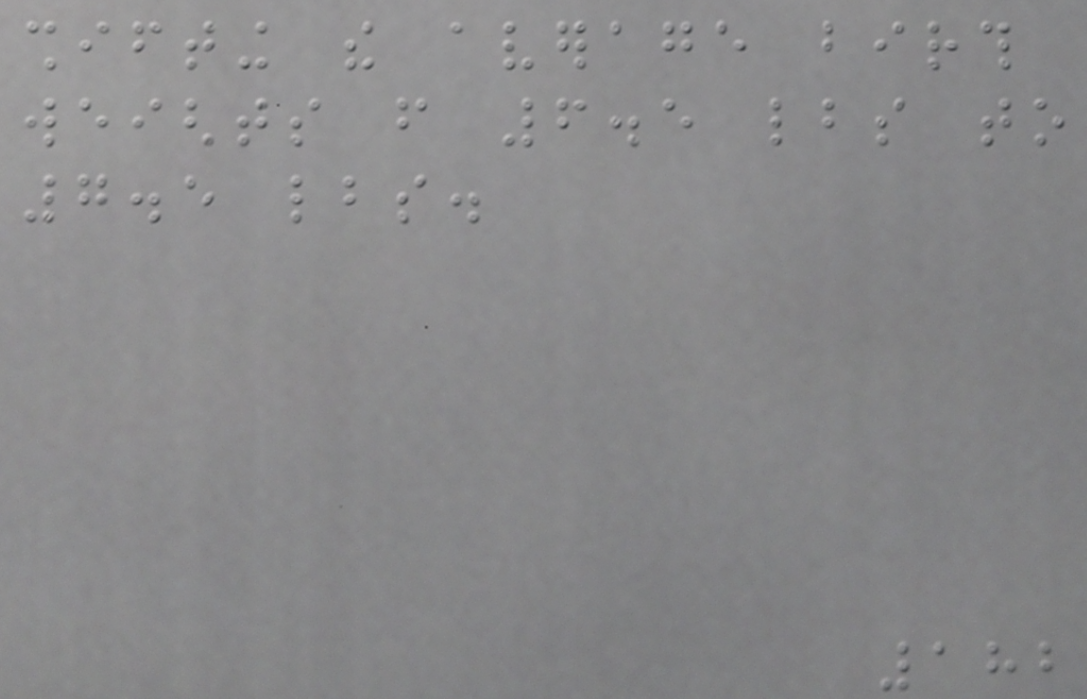shifting the average birth
weights from 6.5 lbs to
7.5 lbs.
182
